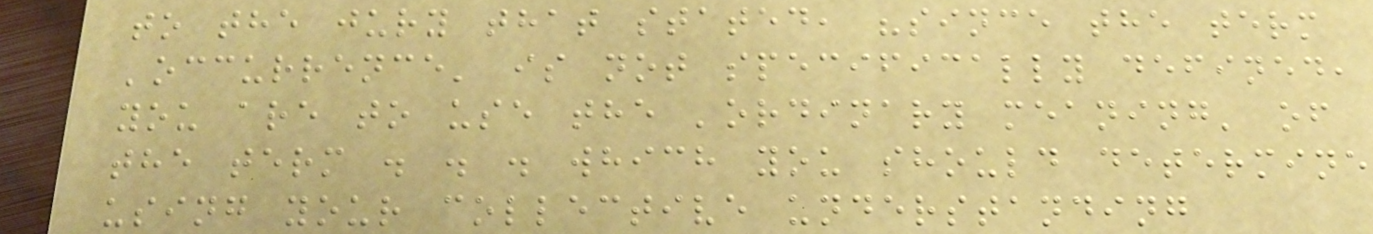to the jury that stated, "since the term
'occurrence' is not specifically defined,
you are to use the 'ordinary meaning' of
the term . . . which you should determine
using your collective understanding
